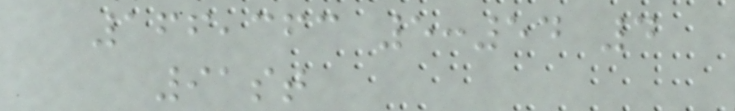166,363 5:54 4
91st
